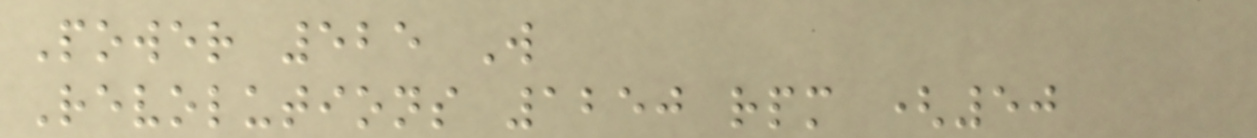Power 525 W
Revolutions 1250 rpm (50
